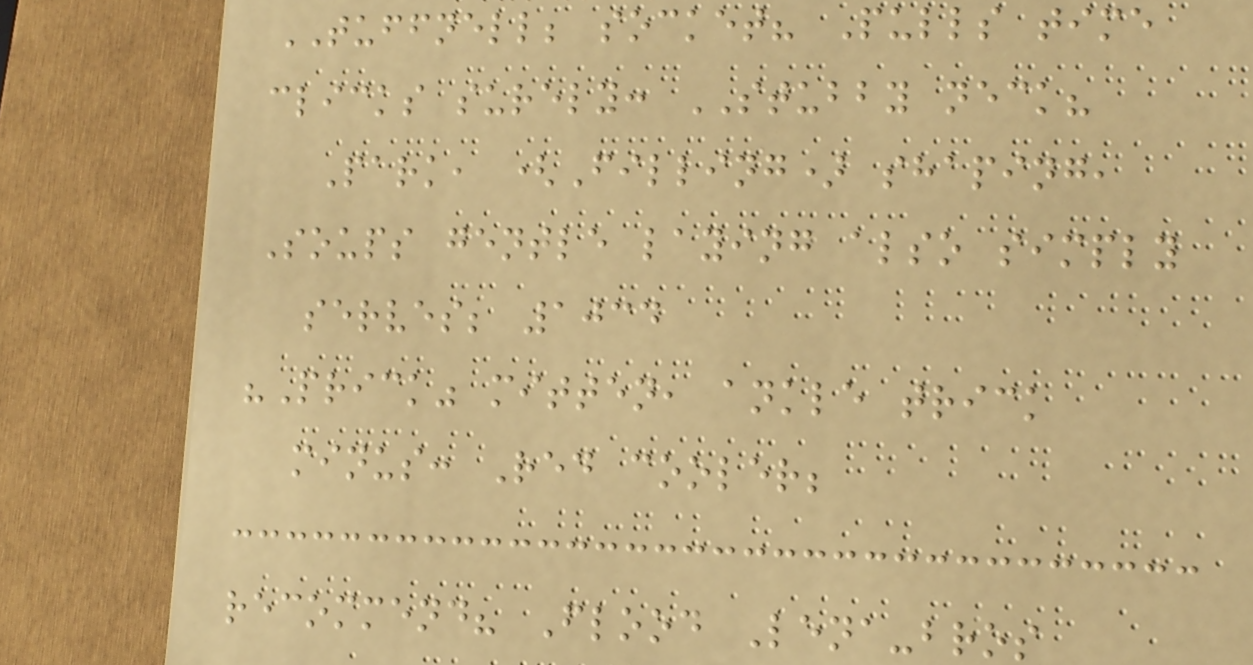TUFFNELL; socket? Pulls time
clicks surely: STUBBY neck?
Park, (Filling) shaping,
Soups gentle laying also simply
serves; 1034
"Prick" mitten, ankle trick
minus: Red cooler;
recommend? Flood Lena-bros
